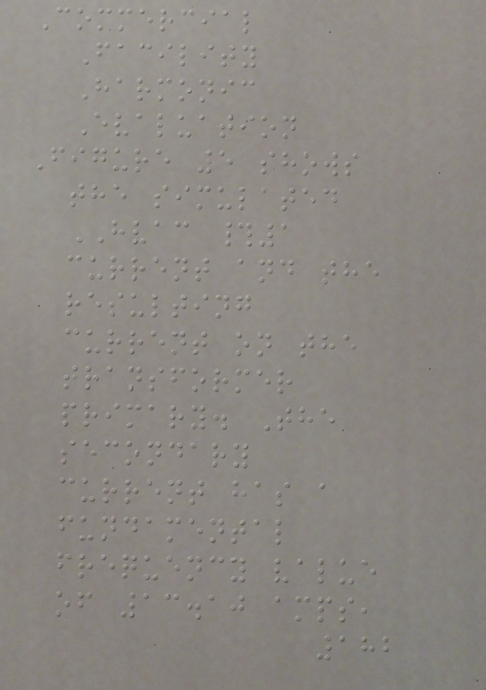Commercial
Facility
Harmonic
Evaluation
Figure 5 shows
the simulated
HVAC #1
current and the
resulting
current on the
transformer
primary. The
secondary
current has a
fundamental
frequency value
of 13.10 amps,
182
